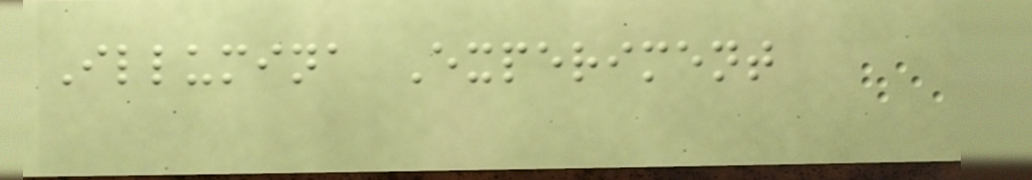Illumina Experiment
